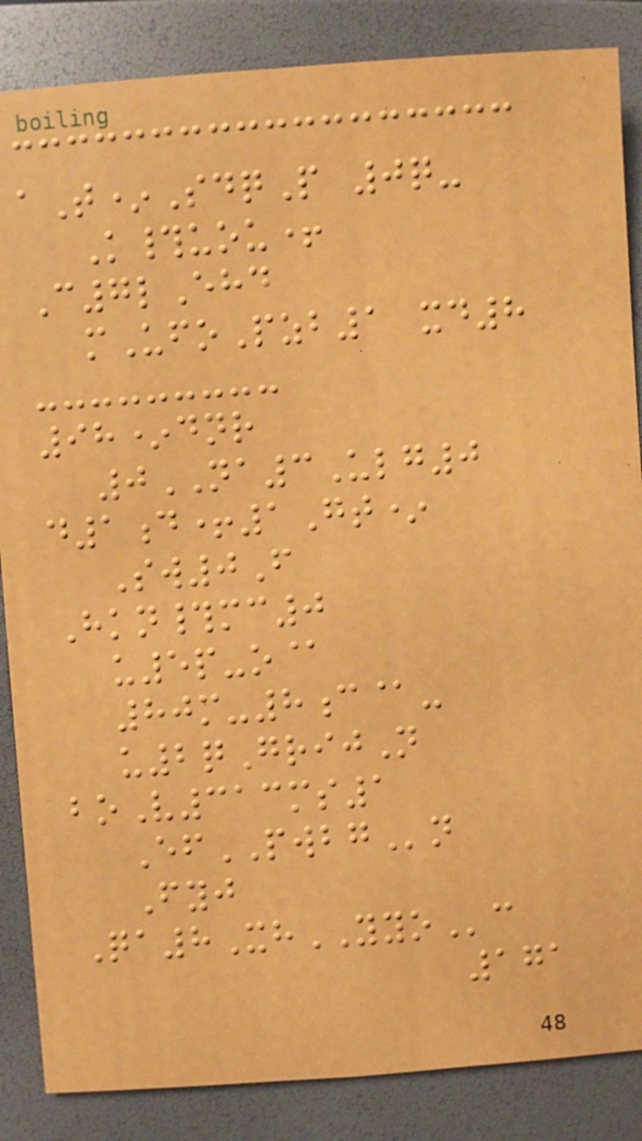aT*SdqP 0q-
K#uou+
C7lEhd
mUfoPzb1 xd8
98*dnr
0NA3Ulg0
d1d+1Gt*
Sw0F
Hkn#mc0
u5p-o@
80m-8c@-
u2qGrijN
boV313ms1
EfPWBGn
Fyj
Qa8XhYYOc
171
